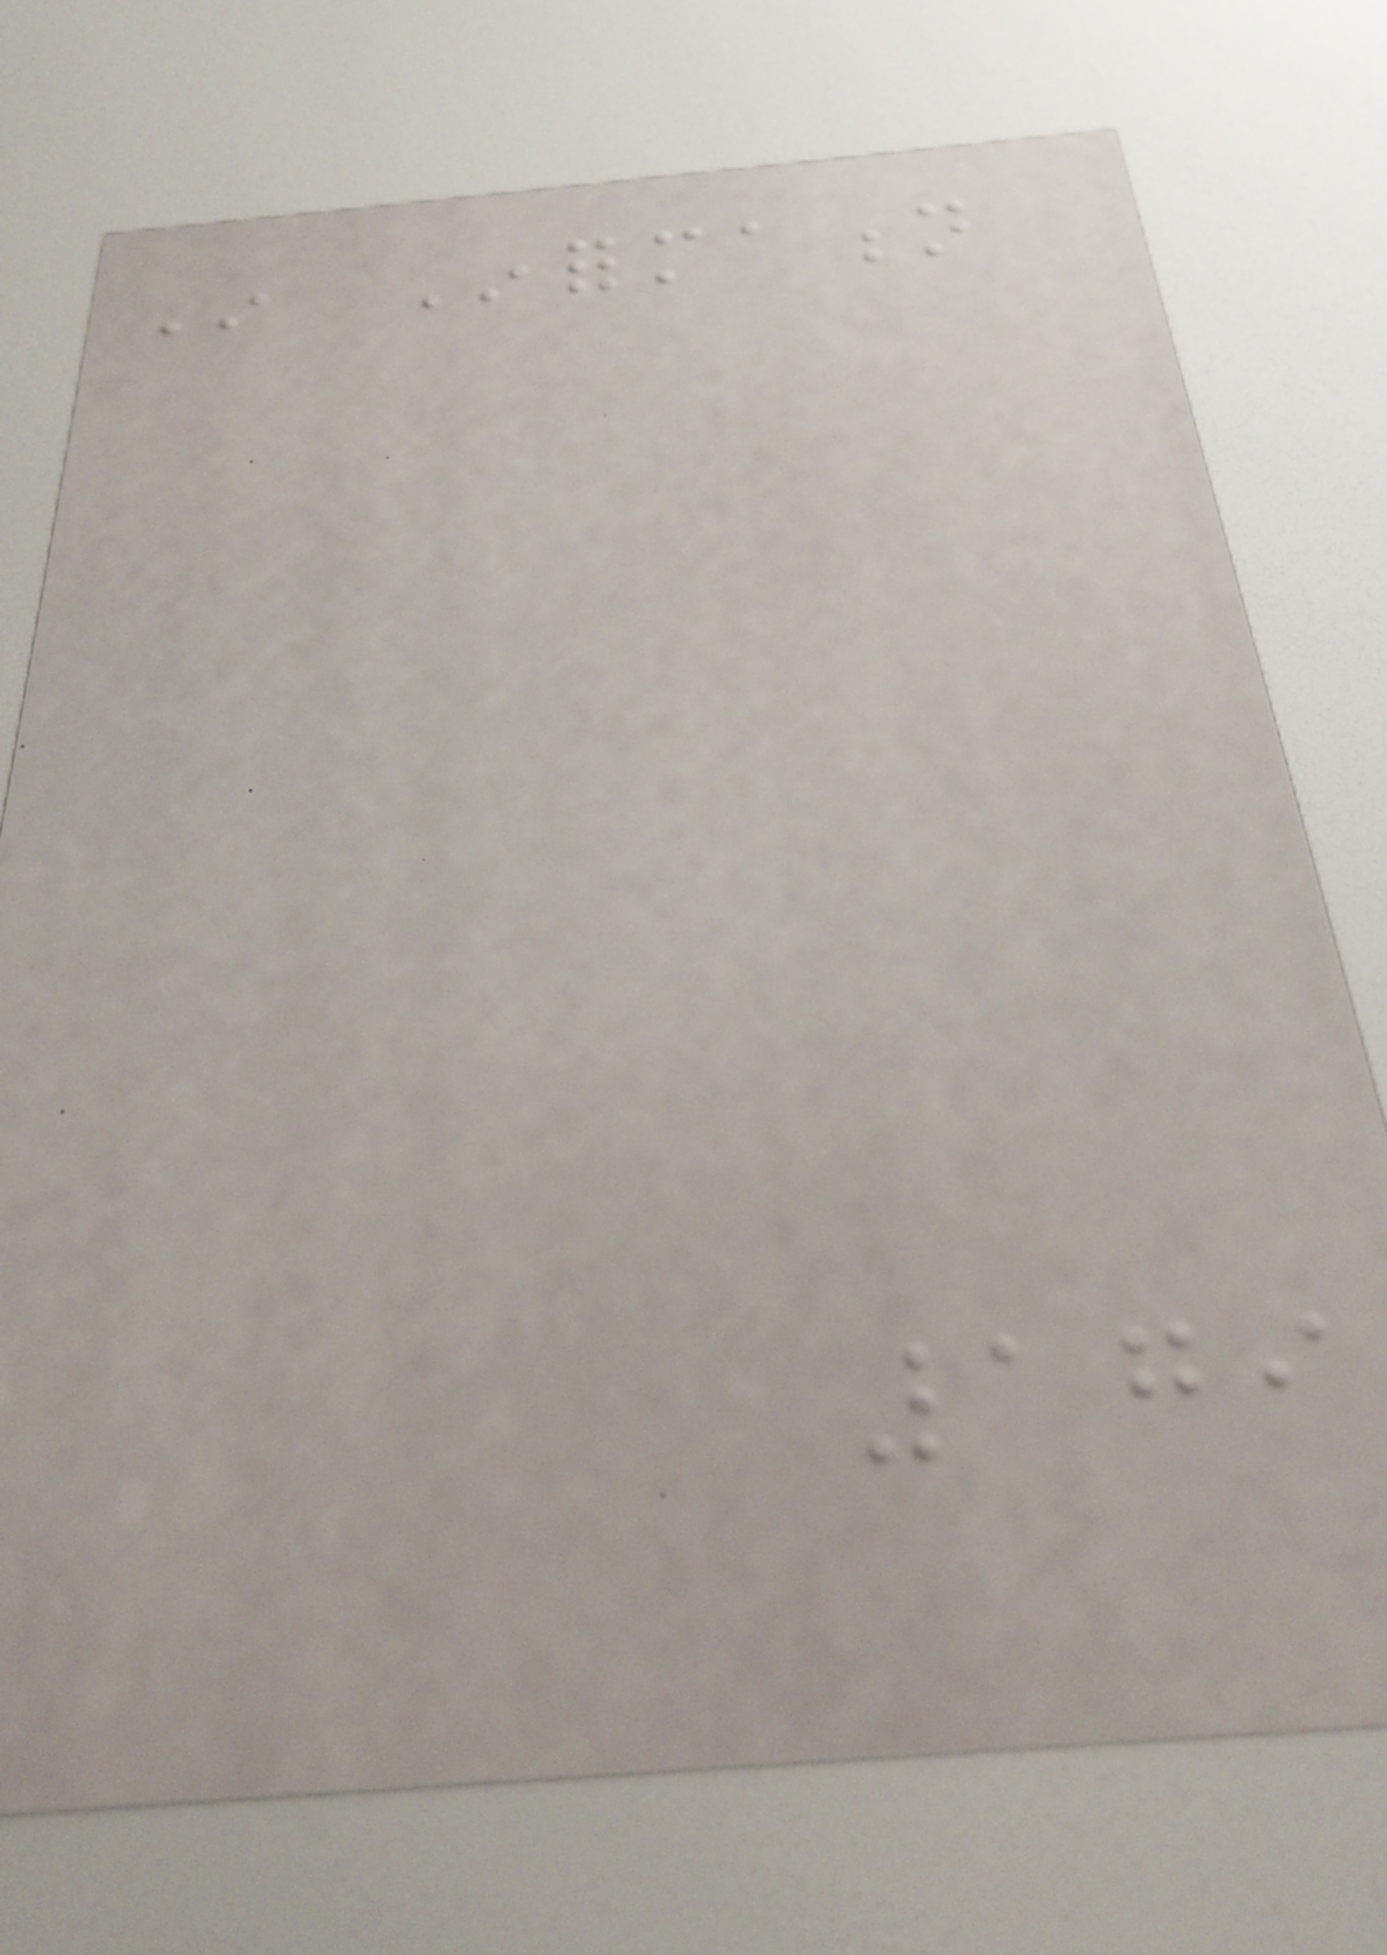In Information
179
